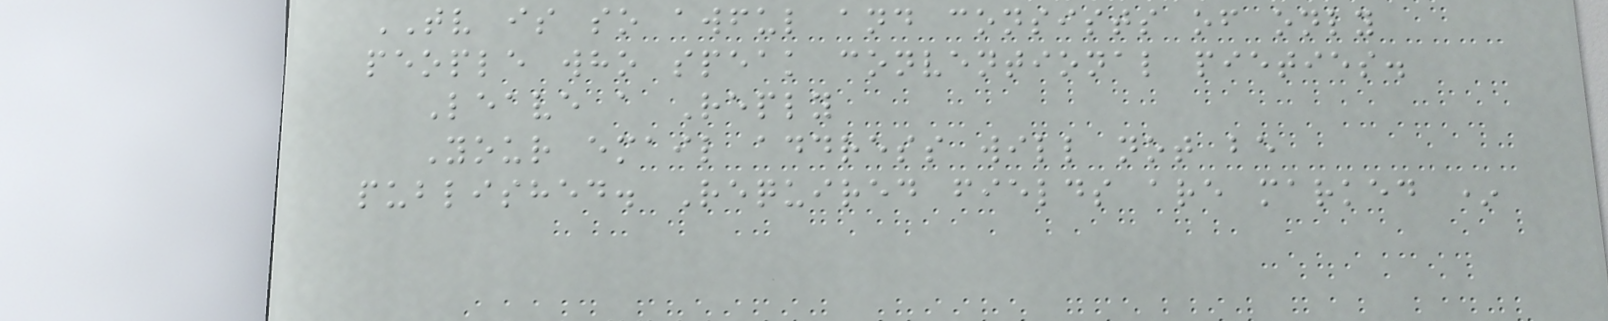TV is so awful and consists of only
people who speak conventional pieties.
Leave a Reply
Your email address will not be
published. Required fields are marked *
